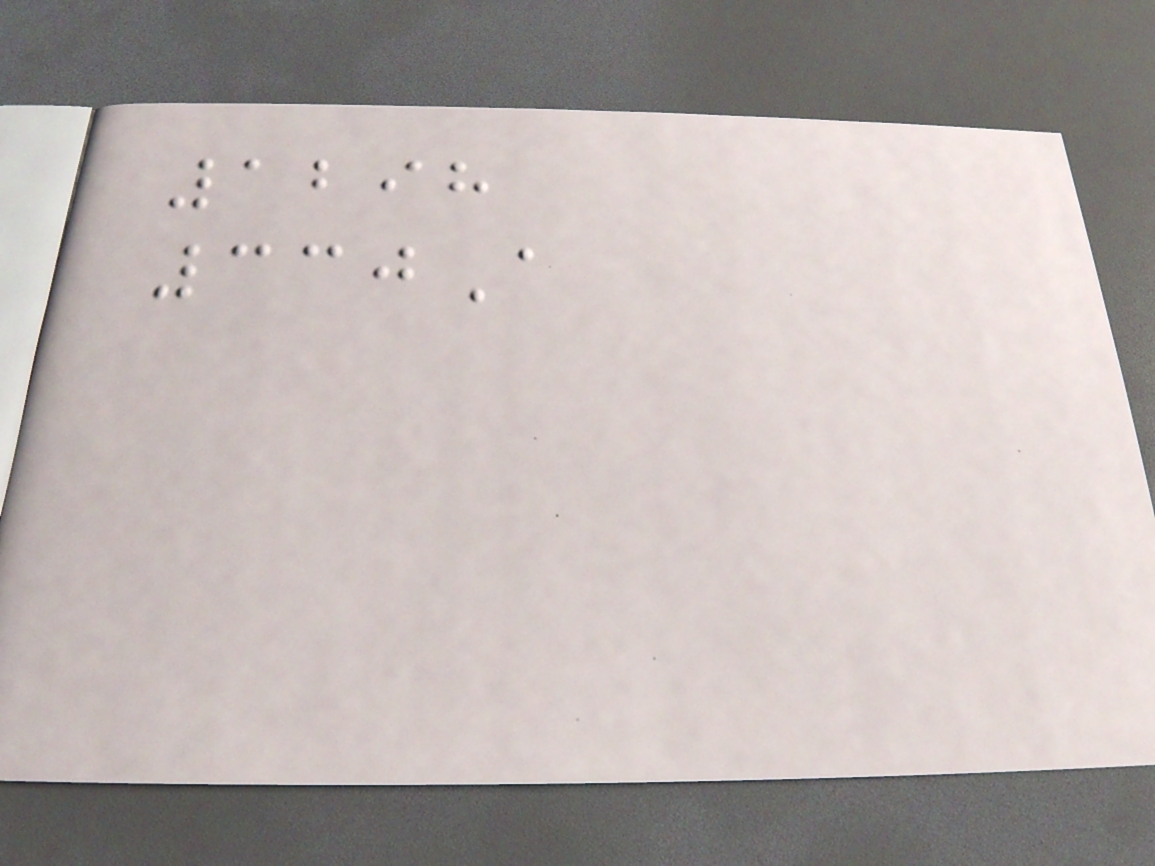1298
330A
